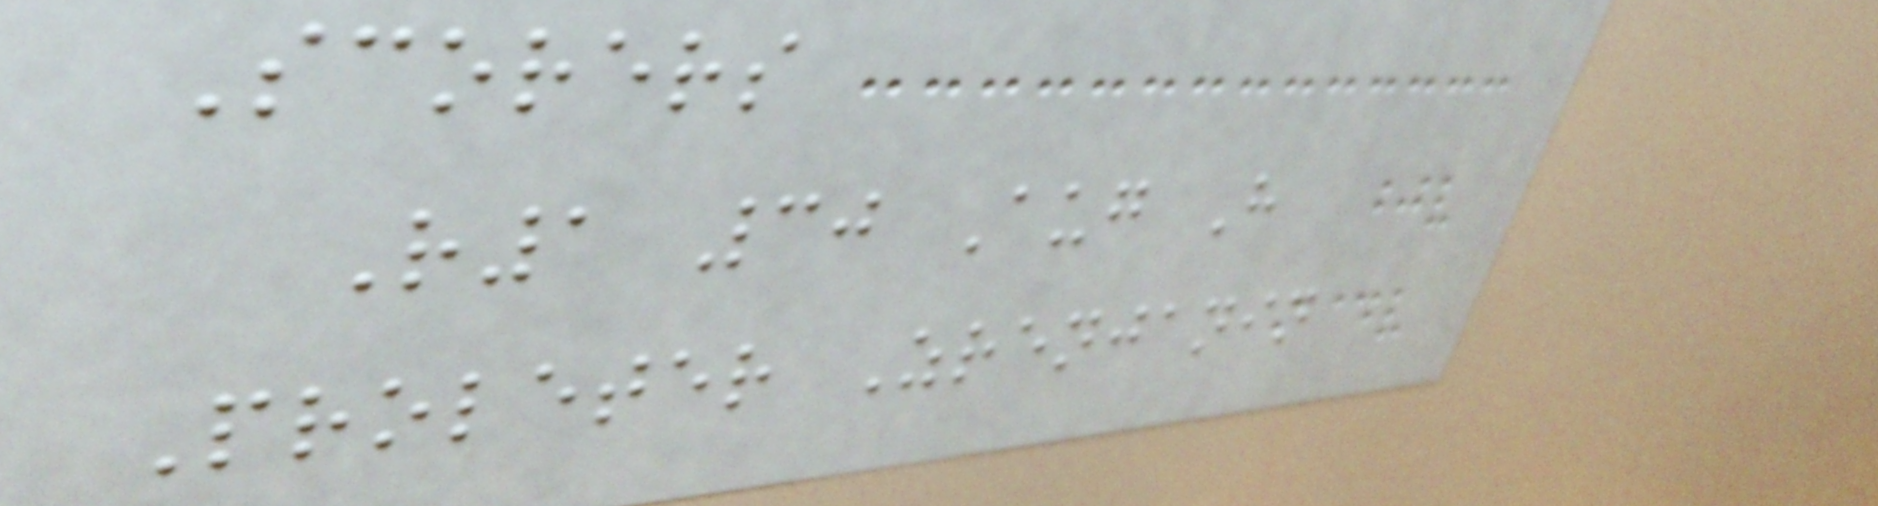Scorers
R1 30 Aug H
Proleter Zrenjanin
